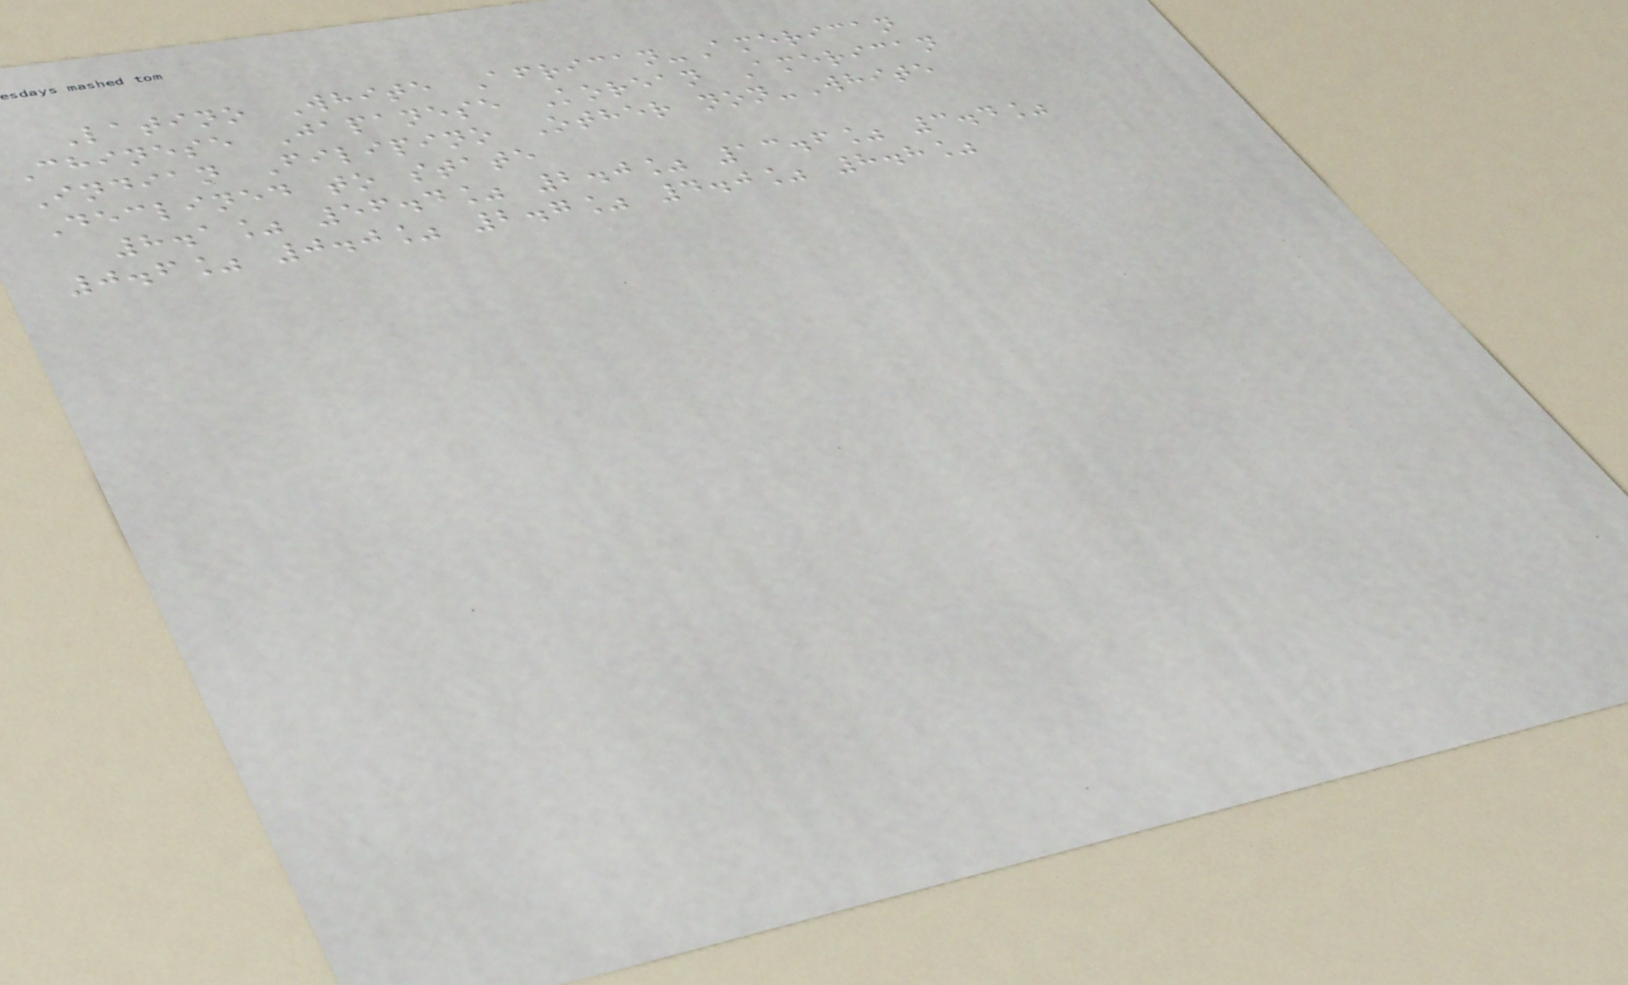Latino White African-American
Chinese Japanese Korean American
Indian Filipino Other non-White
Declined to state
8.1% 56.4% 2.0% 13.6% 3.4%
0.6% 0.0% 2.7% 4.0% 8.8%
